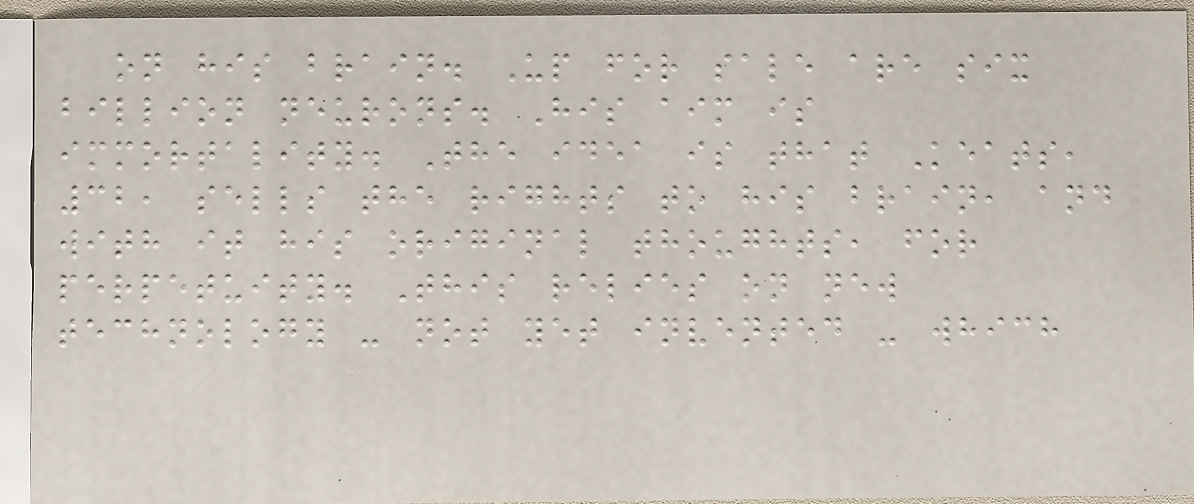on his brain. Up for sale are six
billion neurons. His aim is
immortality. The idea is that Keats,
32, sells the rights to his brain, and
with it his original thoughts, for
perpetuity. This relies on new
technology - not yet invented - which
